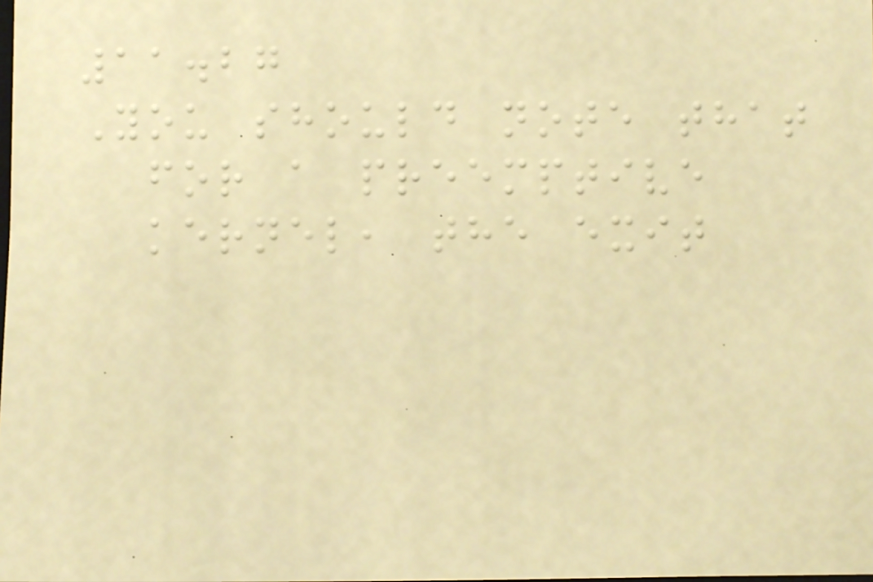11.27
You should note that
for a preemptive
kernel, the exit
